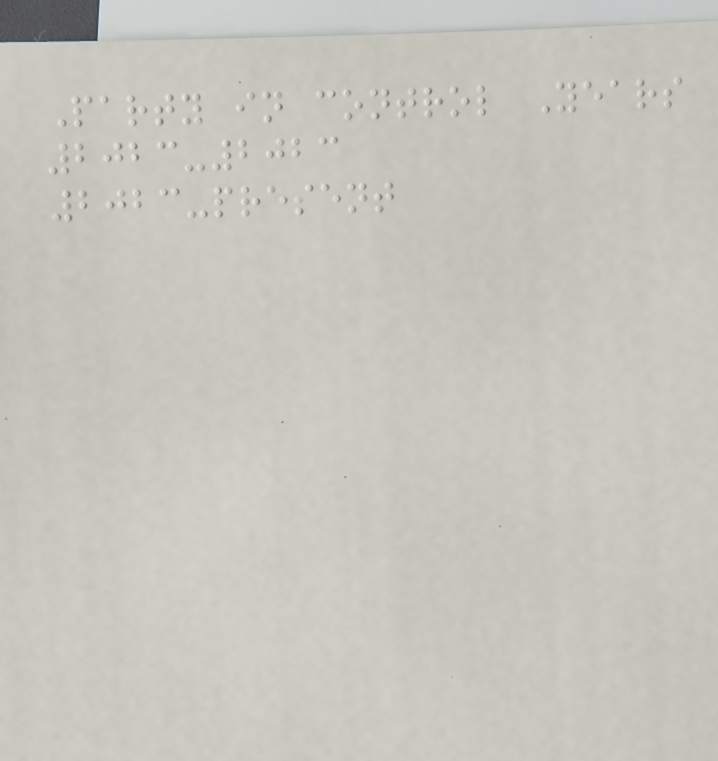Party in control Years
2023-2023
2023-present
